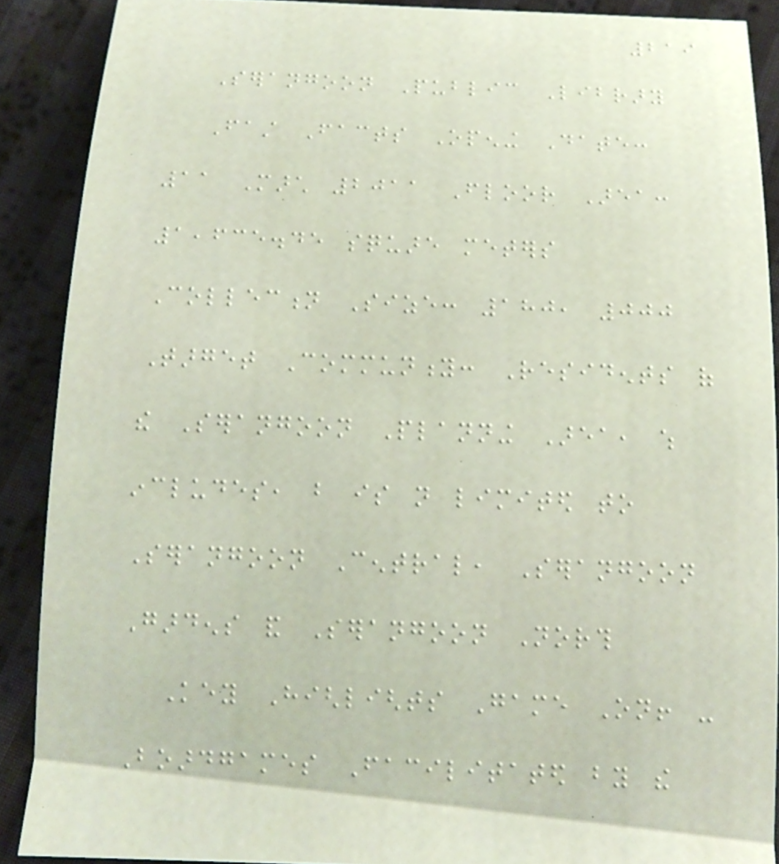219
Serangoon Public Library
Fast Facts Opening Date:
11 March 2011 Floor Area:
1,635.45 square meters
Collection Size: 180, 000
Target Community: Residents of
the Serangoon Planning Area, which
includes, but is not limited to
Serangoon Central, Serangoon
Gardens and Serangoon North
Key Highlights Game On! -
Boardgames Facilitated by the
